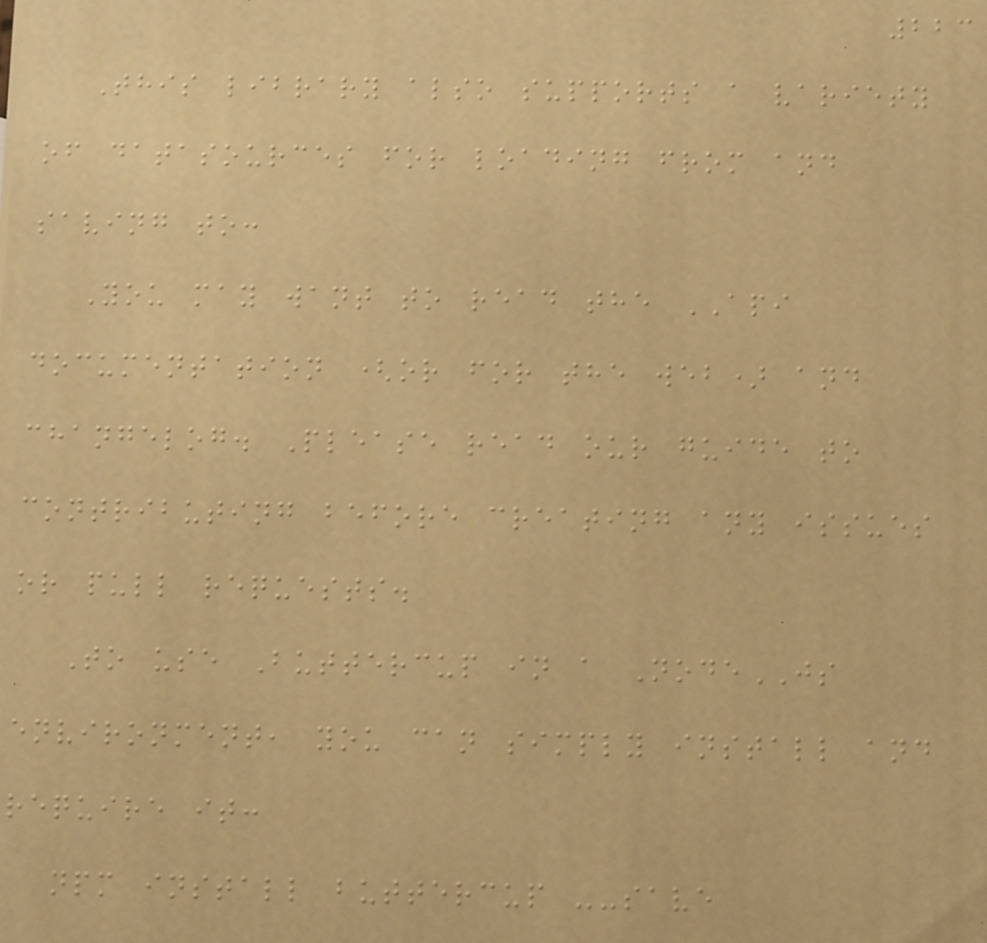223
This library also supports a variety
of datasources for loading from and
saving to:
You may want to read the API
documentation (or for the web) and
changelog. Please read our guide to
contributing before creating any issues
or pull requests.
To use Buttercup in a NodeJS
environment, you can simply install and
require it:
npm install buttercup --save
